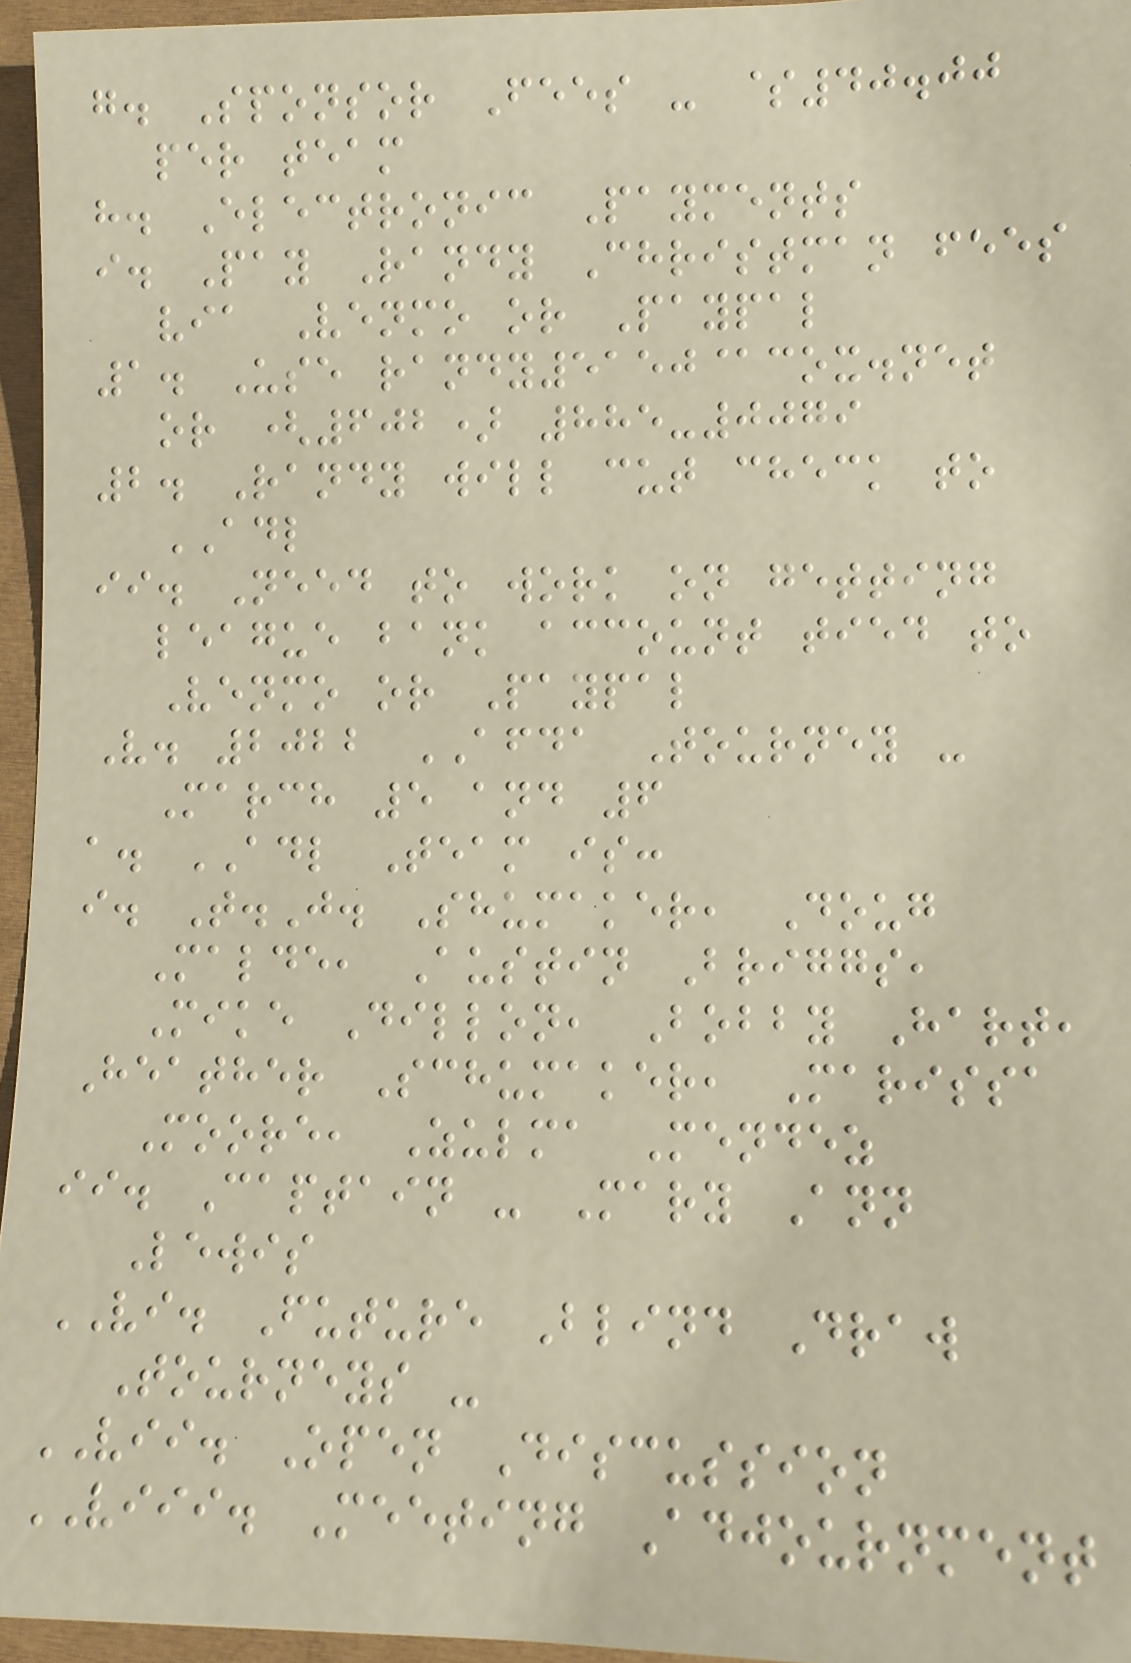g. Sponsor Fees - $40.00
per team
h. Electronic Payments
i. Pay Randy Christman fees
via Venmo or Paypal
1. Use randy5150@cox.net
or (602) 885-0079
2. Randy will cut check to
ADL
ii. Need to work on getting
league bank account tied to
Venmo or Paypal
V. 2022 AFDA Tourney -
March 5 and 6
a. ADL Team is:
i. T.J. Shumaker, Doug
Malde, Austin Briggs,
Mike Dillon, Bobby Hart,
Heather Schumaker, Marissa
Moore, Zulma Mendez
ii. Captain - Mary Ann
Lewis
VI. Future Blind Draw
Tourneys -
VII. Open Discussion
VIII. Meeting Adjournment
